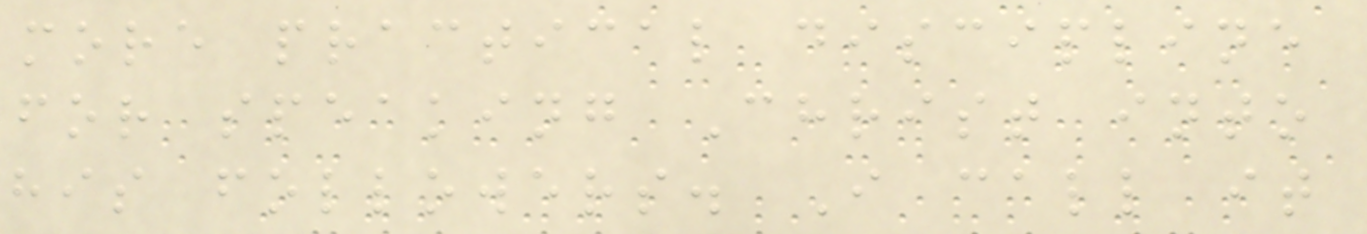more practical discipline
for speaking Christ into
his followers. I call it
